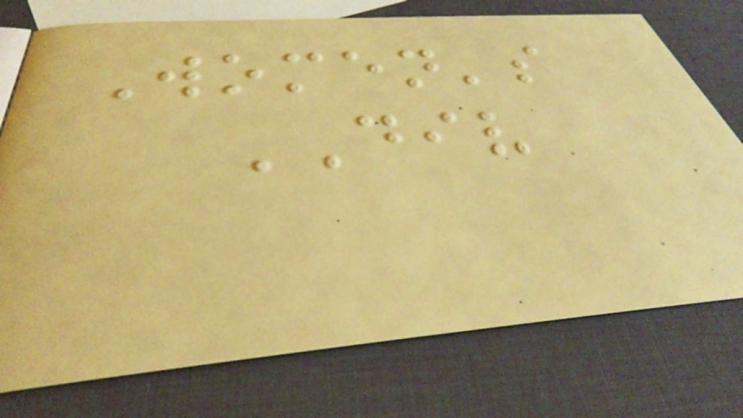Women's
DIV
